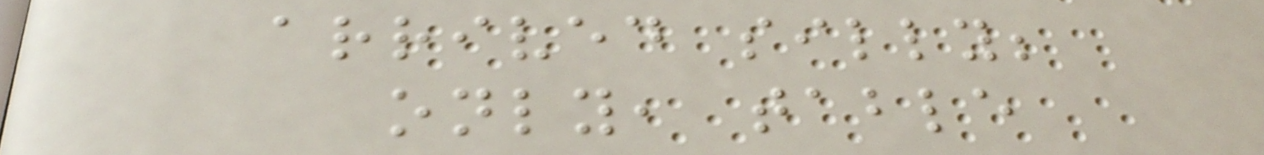arrived silly;
only, table
